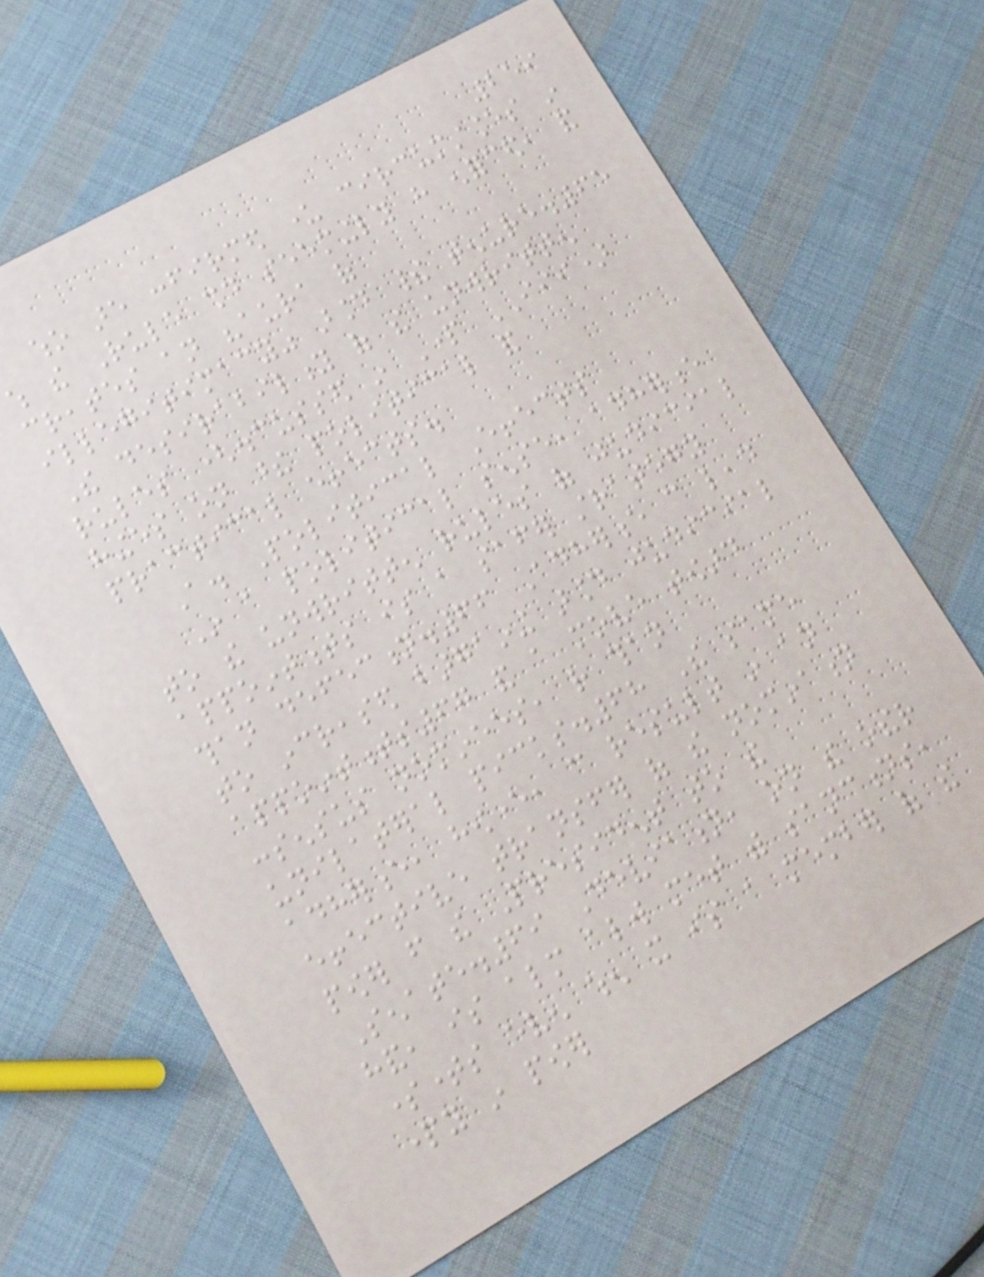259
who are confirmed under circumstances in
which the Rule should seemingly have enforced, and
creates an "aura of
illegitimacy" around their tenure.65
The desirability of the unwritten
rules (discussed in Part III)
hinges on these political and
practical effects.
A. Political Effects
In a political sense, adherence
to the unwritten rules of judicial
appointments is a safer strategy
than defection.66 Adherence can lead
to increased bargaining around judicial
appointments67 and a move toward
consensus nominees, rather than
unilateral picks.68 The same
adherence, however, can result in an
effective transfer of the nomination
power from the President to the
Senate.69 Deviation, on the other
hand, is almost always met with sanctions,
sometimes even when it is a member of the
party in power
